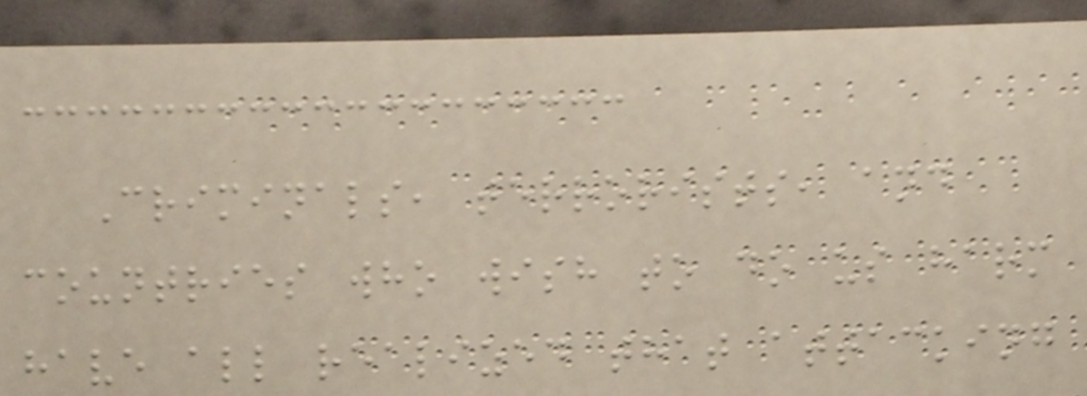Criminals, terrorists, and
countries who wish to do us harm
have all realized that attacking
